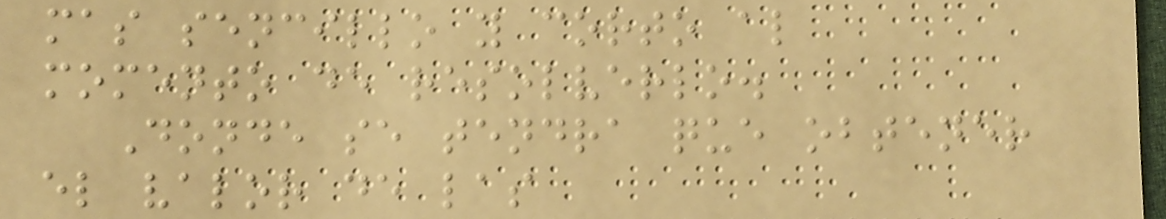mas sencillo y corto al
momento de resolverlo.
Donde se tendra que obtener
el valor de las
